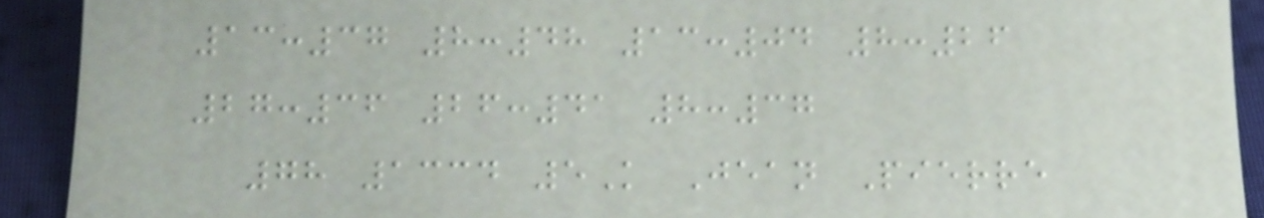13:37 8:48 13:04 8:26
27:36 26:41 8:37
78 1334 5K Jean Pierre
